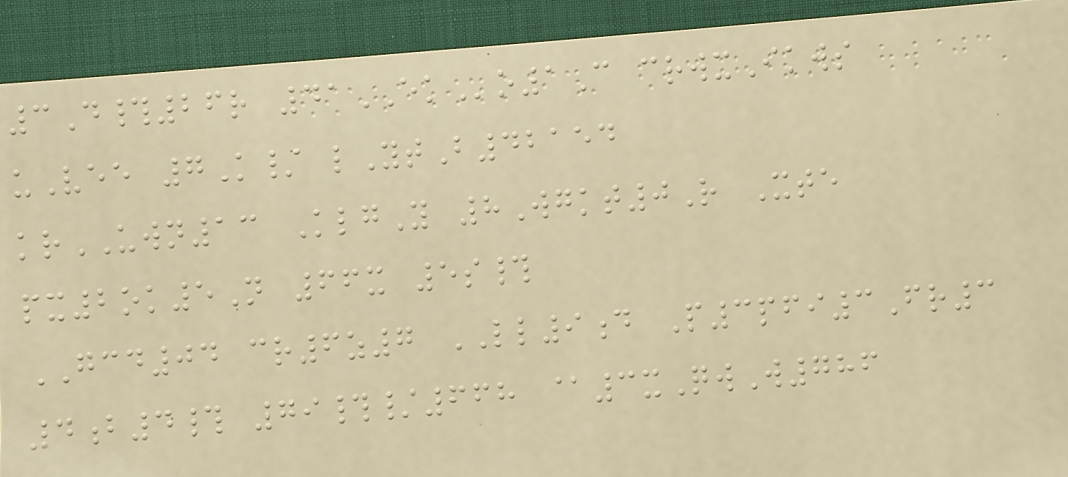3D#26r 41EKo1C crwxIkws
uVee 7K/ lYtB42154
krUWN13 KlgY 8Wgkt0R Xte
px2ok5N 66x 5s#
GCD04 cr6z7 LL9d P3pfi3Fr3
4b4# 79#/668 @3xQwW786
